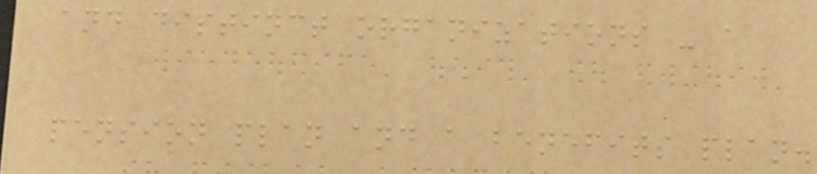and distinct organizations - a
pension plan and a benefits plan.
